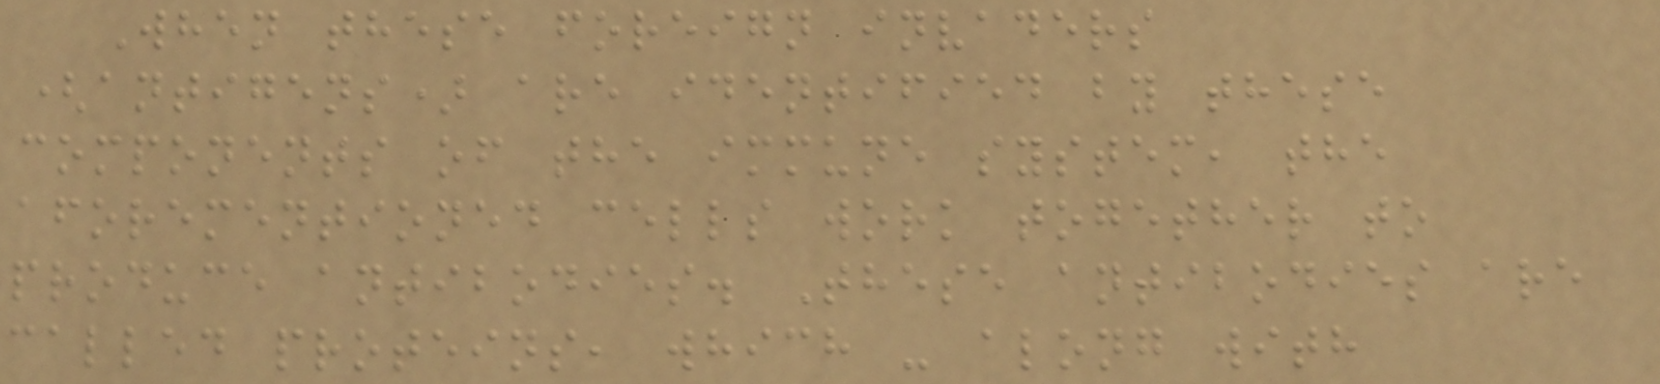When these foreign invaders
(antigens) are identified by these
components of the immune system, the
aforementioned cells work together to
produce antibodies. These antibodies are
called proteins, which - along with
